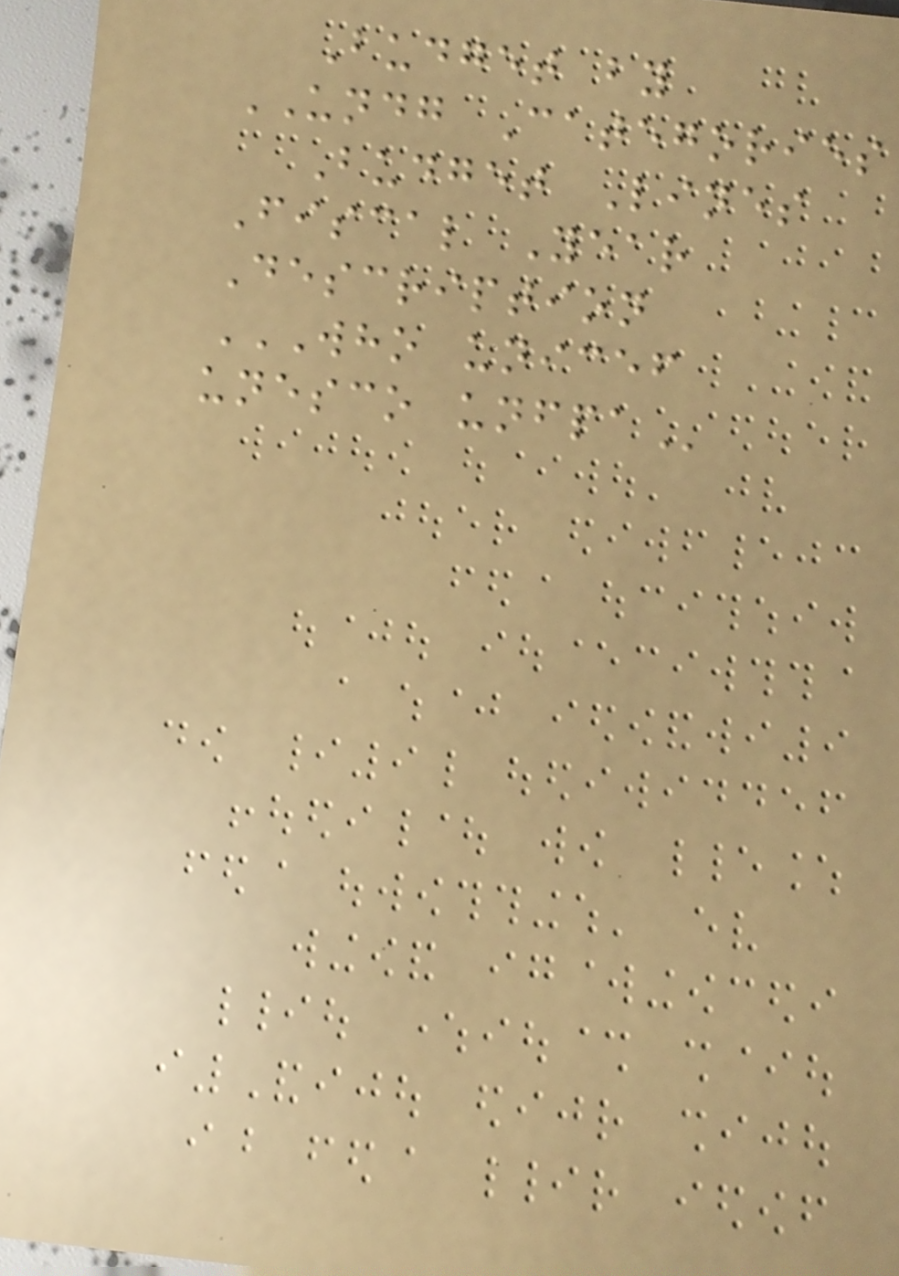Budget by
UNDG Categories
Budget Lines
Fiscal Year
Description
WHO UNICEF
UNESCO UNFPA
